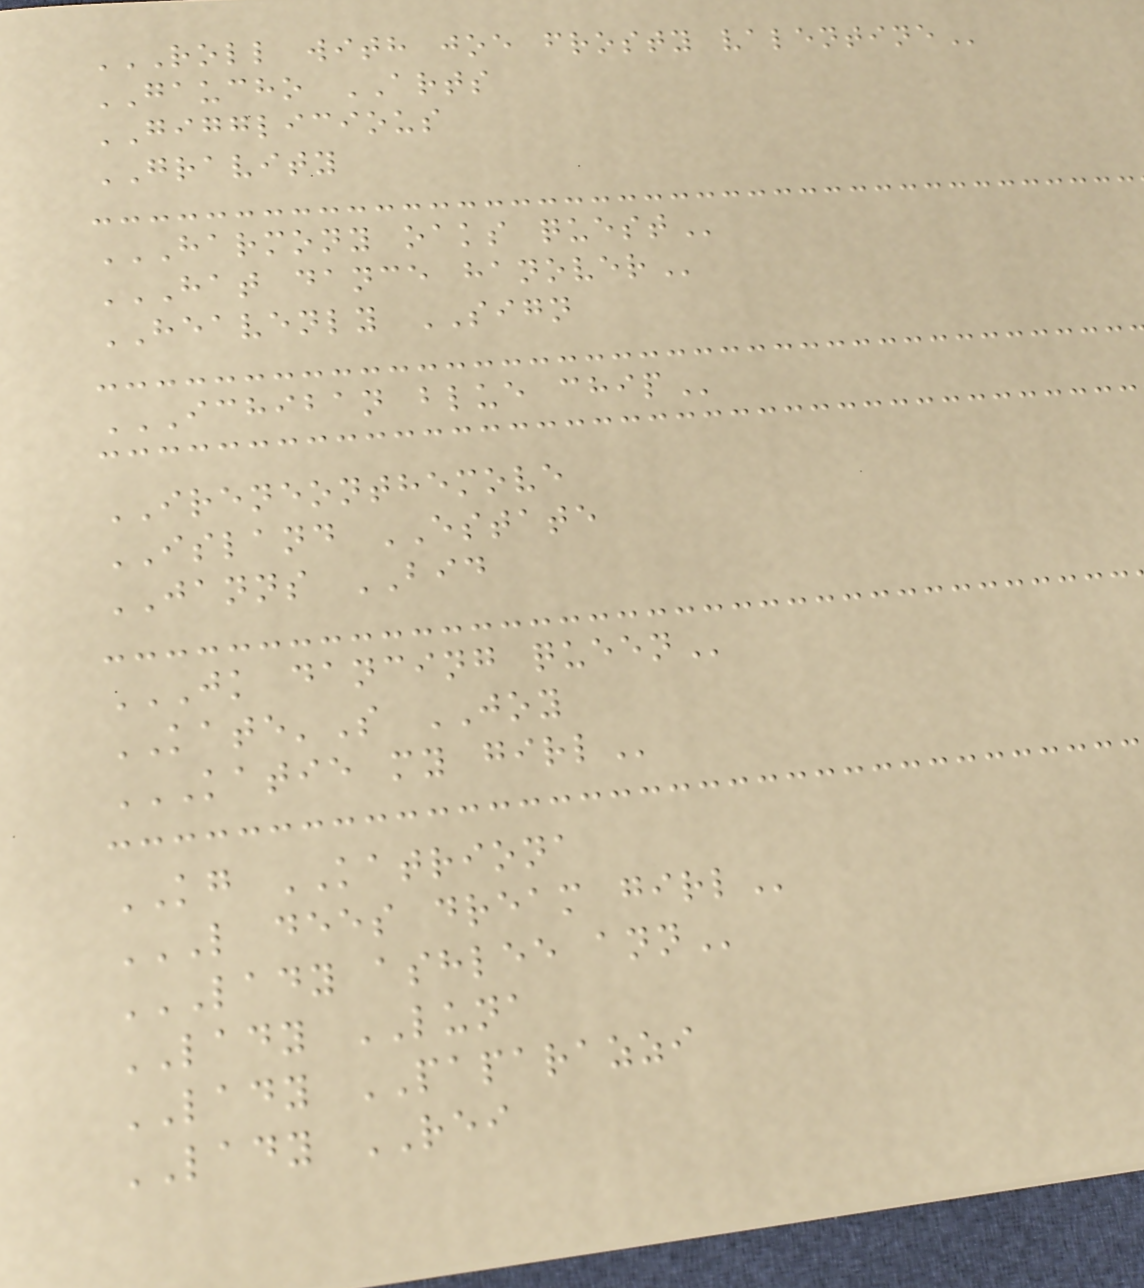ROLL WITH JOE FROSTY VALENTINE
GAUCHO ARTS
GIGGLICIOUS
GRAVITY
HARMONY OAKS QUEST
HAT DANCE HANOVER
HEAVENLY SIGN
ICHIBAN BLUE CHIP
IRENEONTHEMOVE
ISLAND ESTATE
JANNS BID
JK DANCING QUEEN
KATE'S JOY
KATIE MY GIRL
KG KATRIONA
L DEES DREAM GIRL
LADY ASHLEE ANN
LADY LUNA
LADY PAPARAZZI
LADY REI
